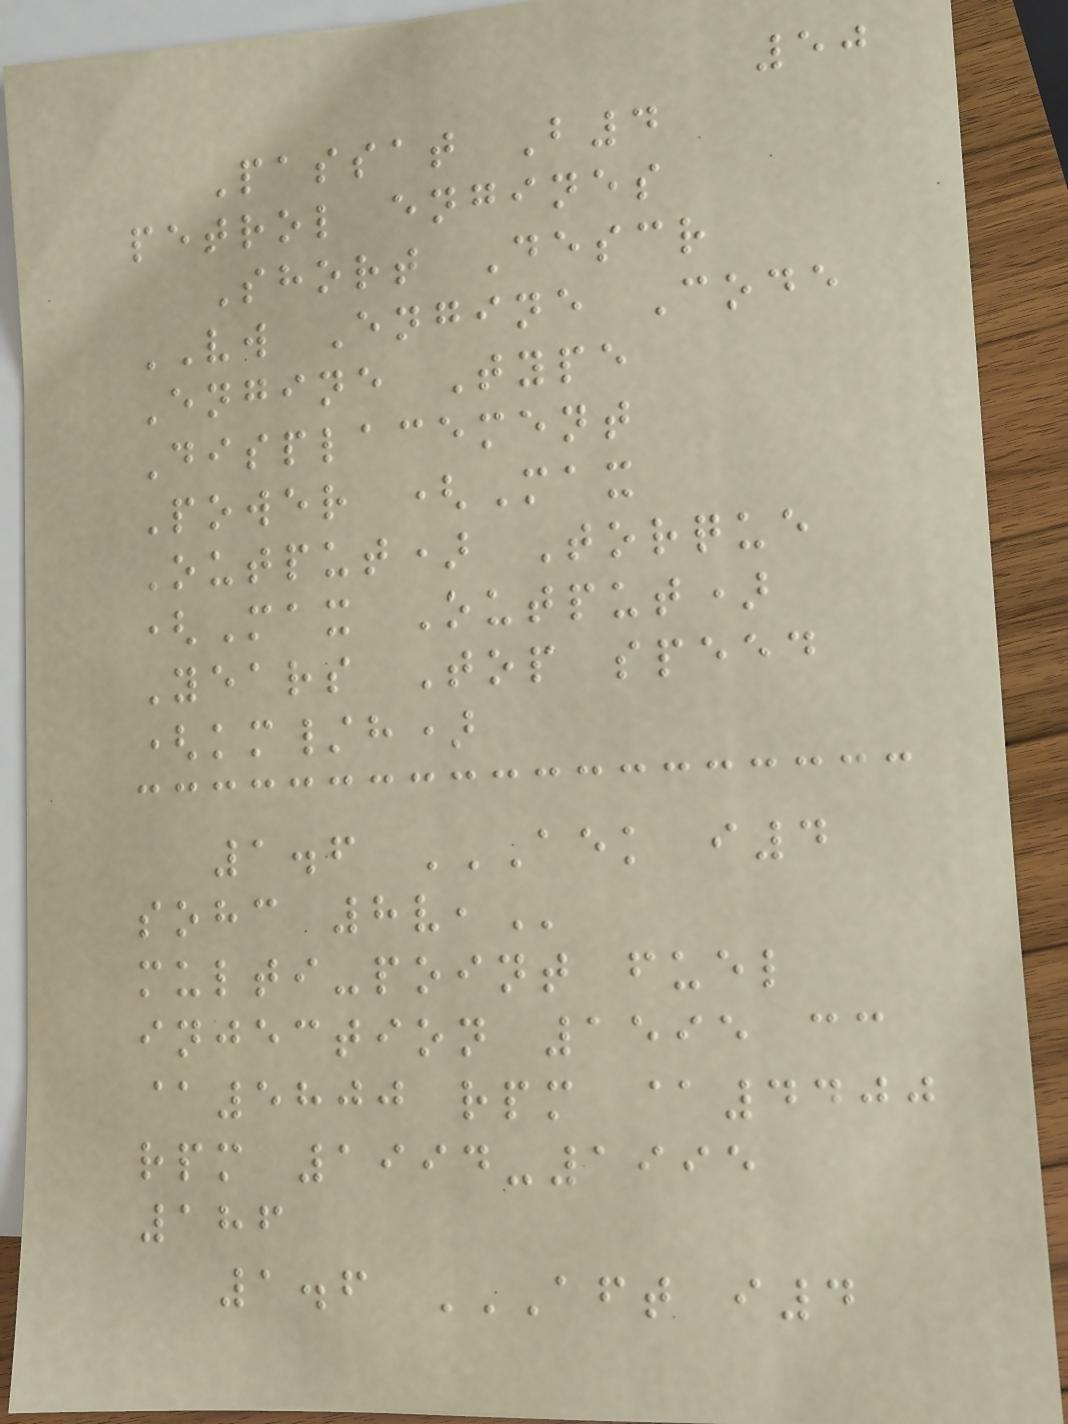50
Passat B4
petrol engines
Short Descr
VW Engine Code
Engine Type
Displacement
Power (Max
Output) Torque
(Max Output)
Years Top speed
(km/h)
1.6 AEK I4
SOHC 8V,
multi-point fuel
injection 1595 cc
@5800 rpm @4400
rpm 1994-1995
186
1.6 AFT I4
